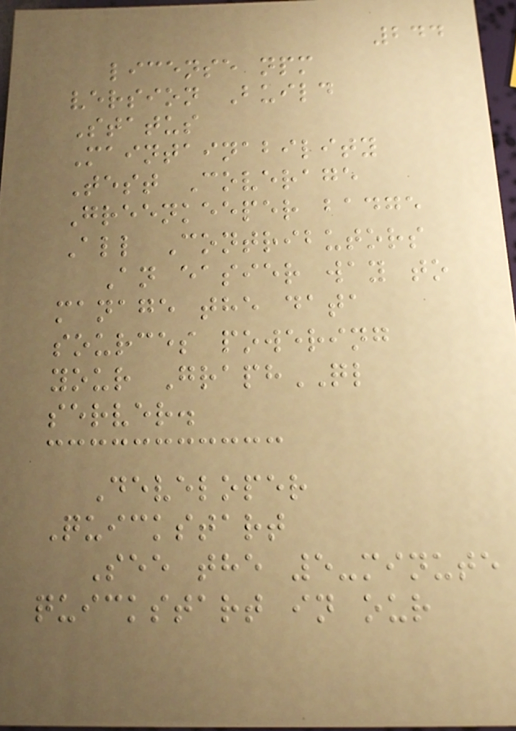244
license npm
version Build
Status
Maintainability
Test Coverage
Greenkeeper badge
All Contributors
An easier way to
manage the data
sources powering
your GraphQL
server.
Developer
Quickstart
See the 5-minute
quickstart in our
